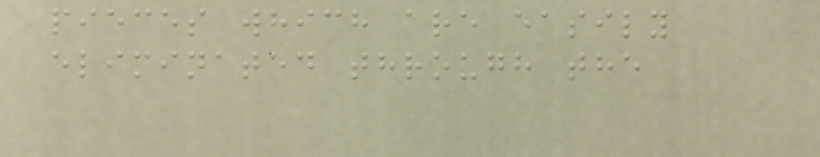pieces which are easily
eliminated through the
